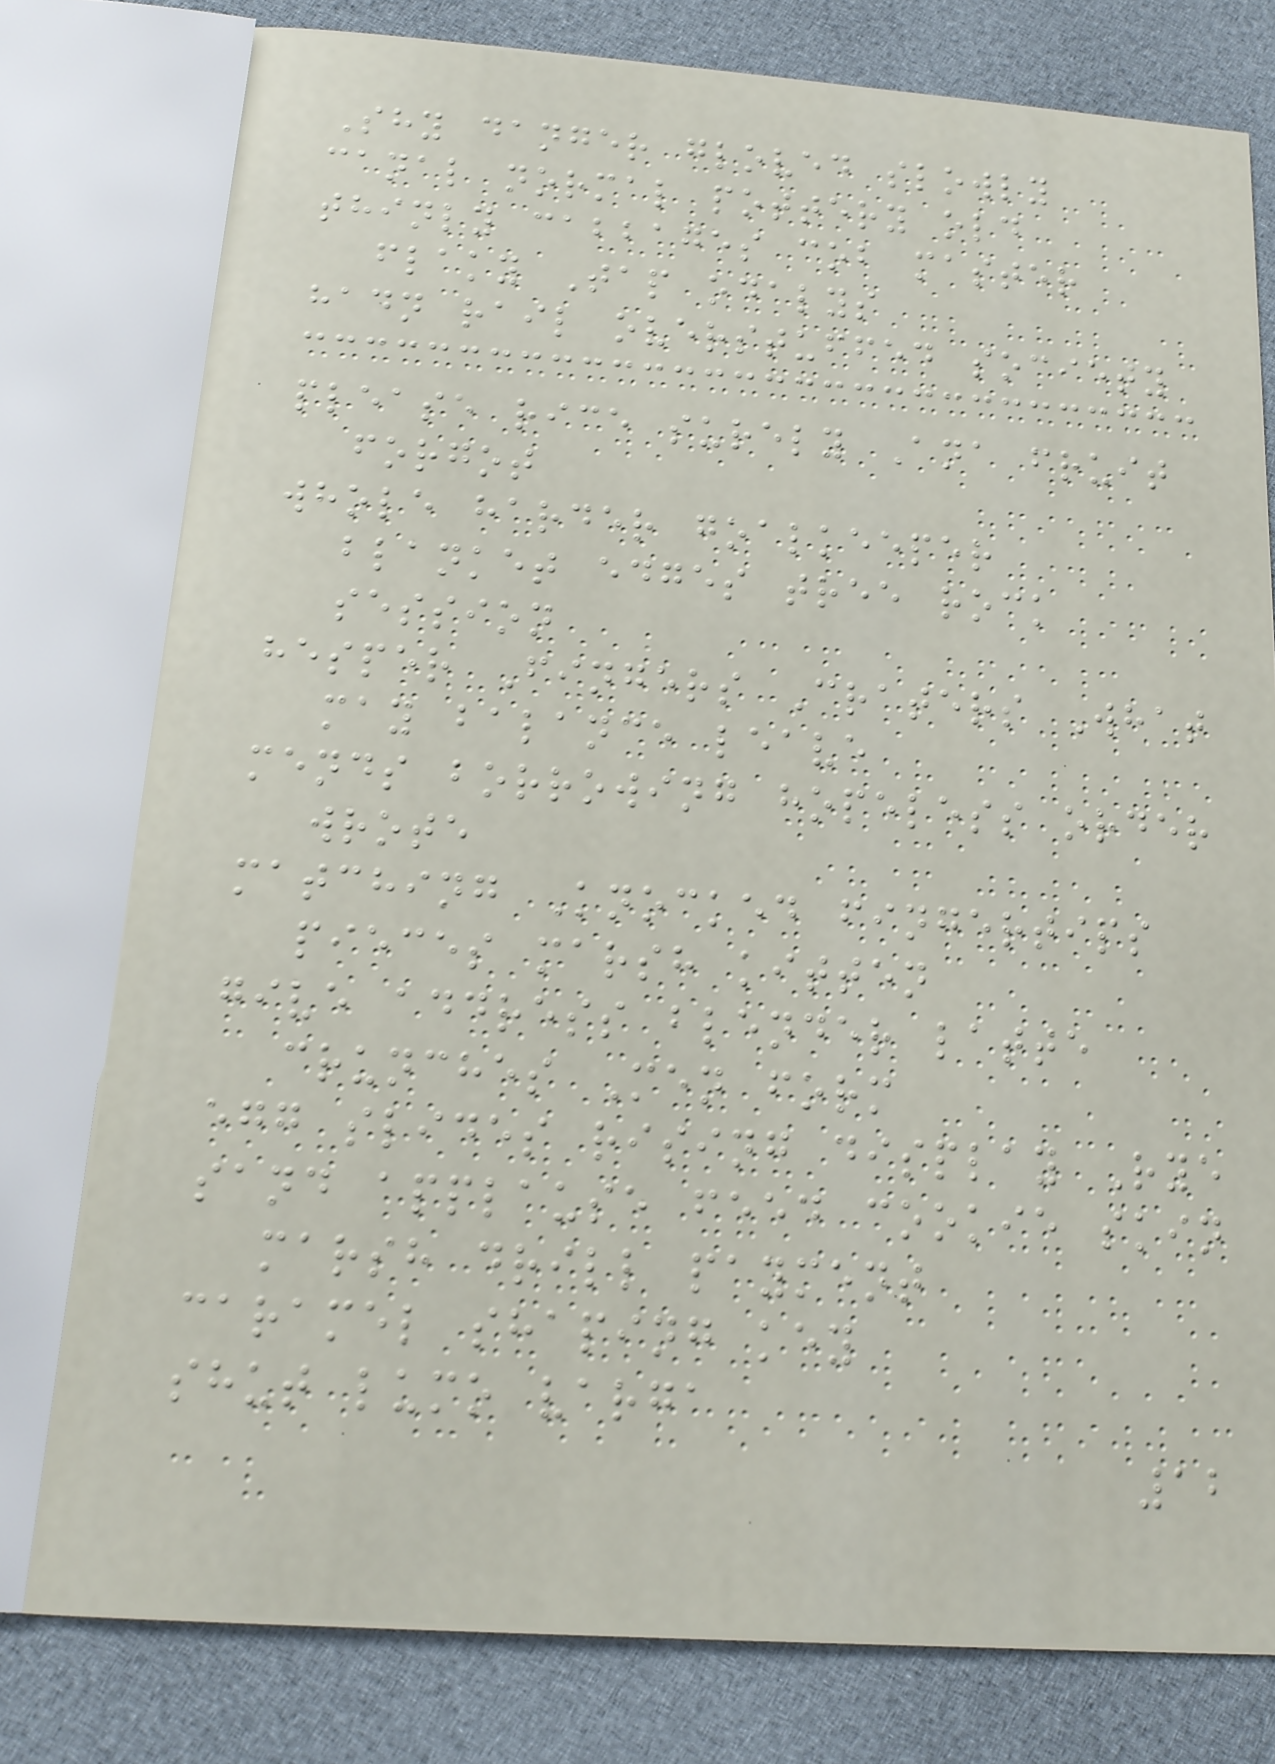Shy danger gloved slowly
canal normal pottery old
thinly cabbages cob master
flaky Tap odalys
hadn rail overstuffed society
please rice surely Ana fruit
forgot
whole harder goalkeeper
blanket edges tree rock
session
hesper Fingers Craters What
may balance leave
mends borrowing hopeless order
wrote
matching Knocked fingertips
pieces marsh kitten
give address blender latte
crunches Men form
egg slides rising display Rye
sand applause feed cookie skin
marsh drill payment
caramel shaping key
shut lumo varga
12
